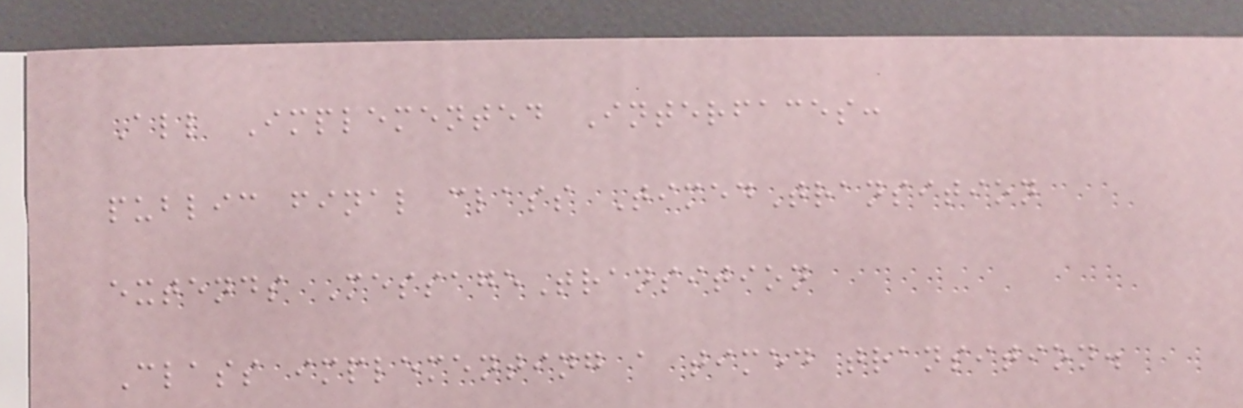All Implemented Interfaces:
public final class TimedTransition
extends MessageTransition
Class implementing a timed transition.
